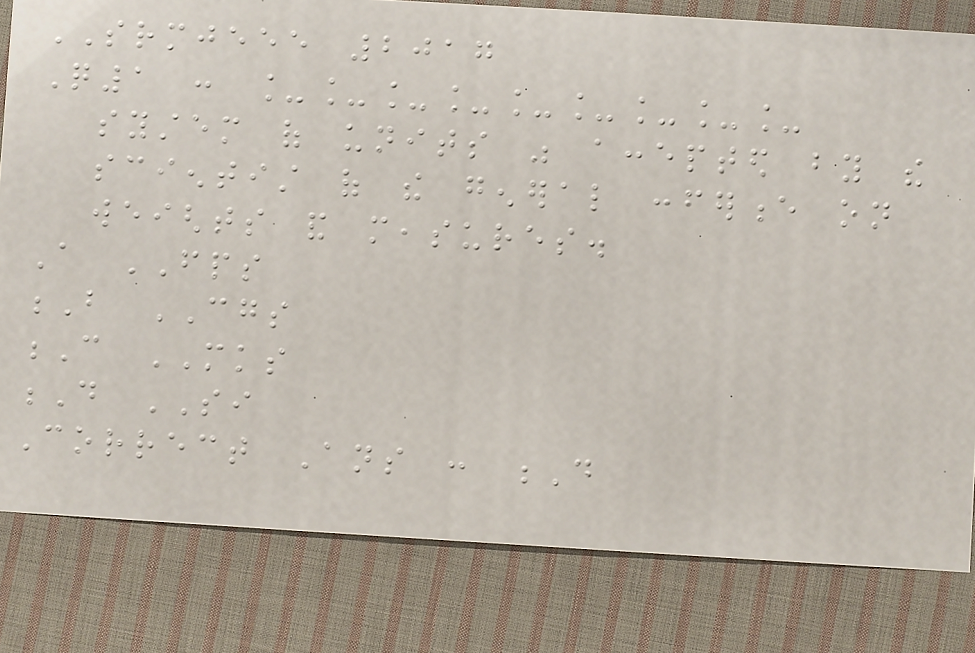SRMJEEE 2017
Q1 : _________
system of units was accepted by the
scientist of the general conference on
weights and measures.
A FPS
B CGS
C MKS
D SI
Correct Ans : D
